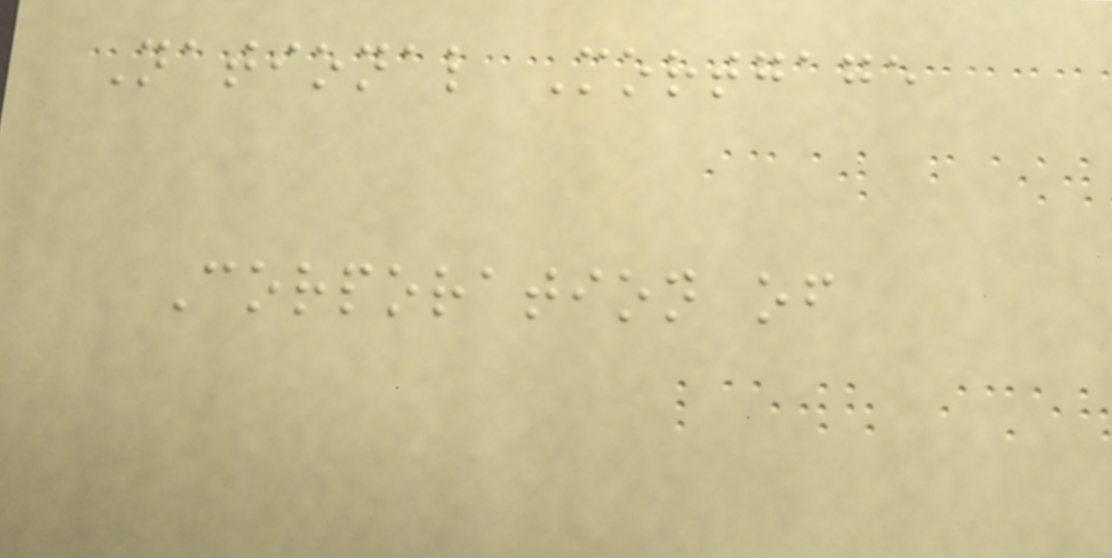National Mortgage
Corporation of
